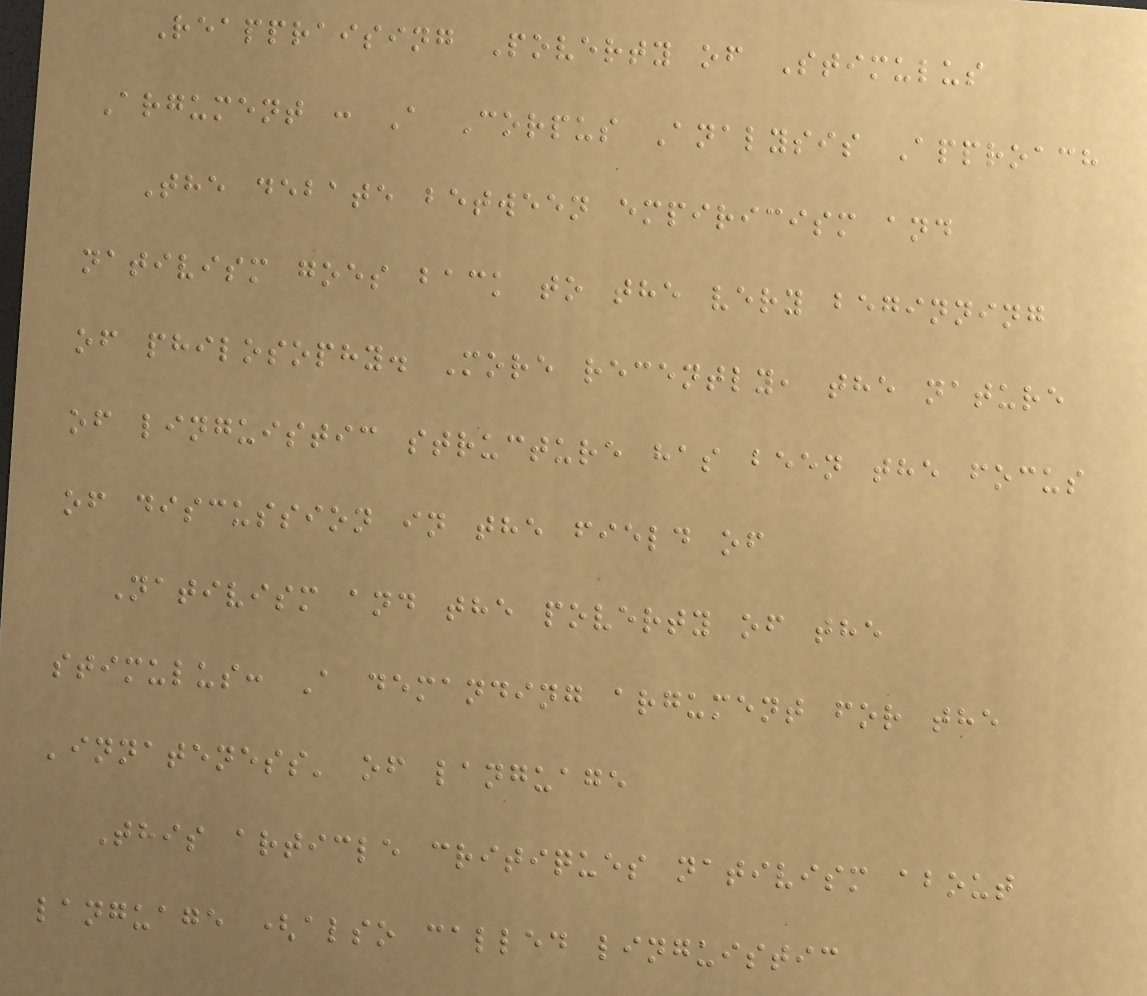Reappraising Poverty of Stimulus
Argument : A Corpus Analysis Approach
The debate between empiricism and
nativism goes back to the very beginning
of philosophy. More recently, the nature
of linguistic structure has been the focus
of discussion in the field of
Nativism and the poverty of the
stimulus: A demanding argument for the
'innateness' of language
This article critiques nativism about
language (also called linguistic
